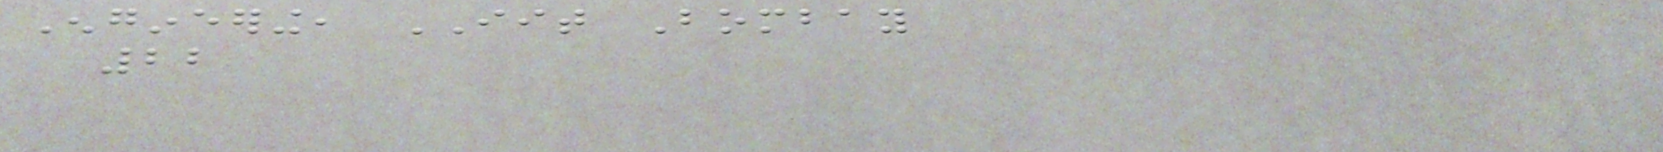Engineering, IIT Bombay
22
